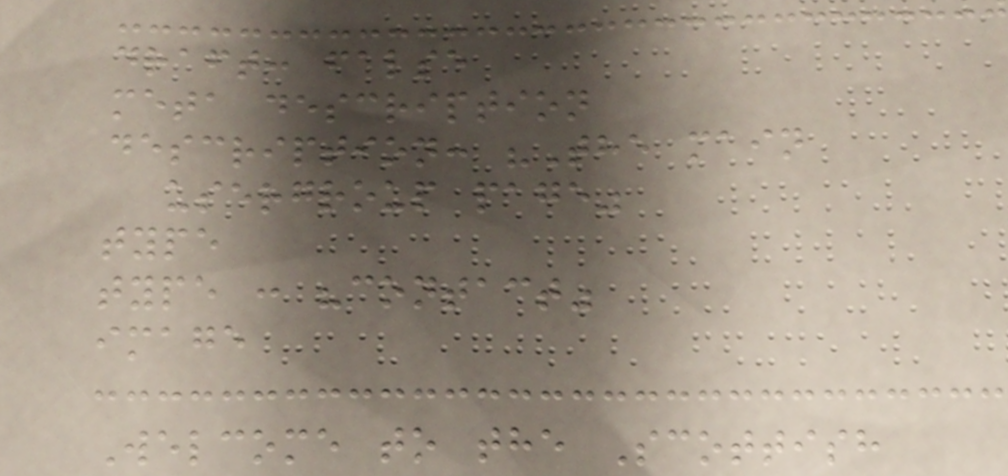draft: false
meta description
description: "The main
usergroup page"
type
type : "contact"
image
Welcome to the Scottish
